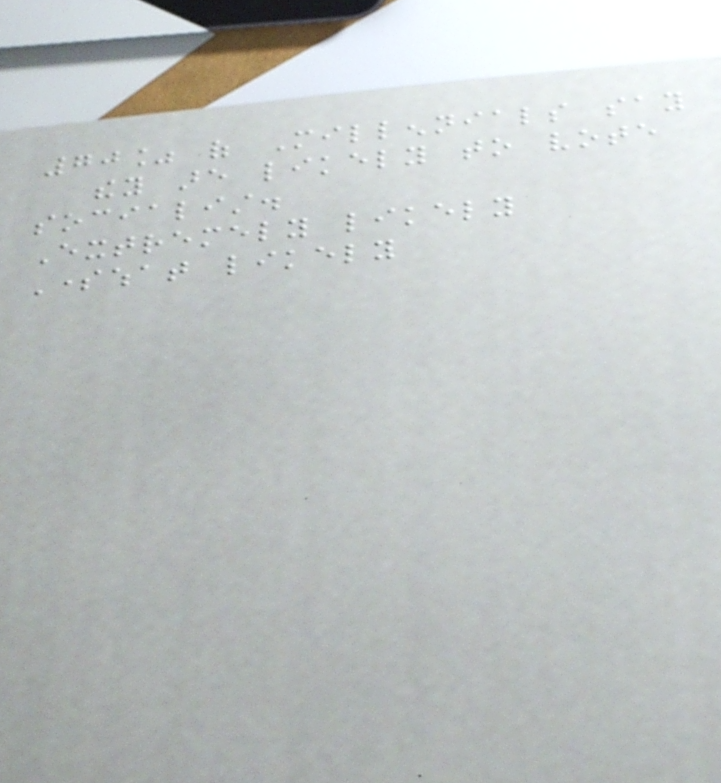70% of Millennials say
they are likely to vote
socialist.
Extremely likely
Somewhat likely
